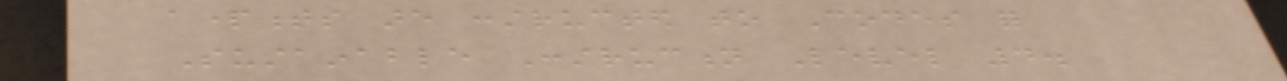apartments are constructed to Codes for
Sustainable Construction Level 4.
